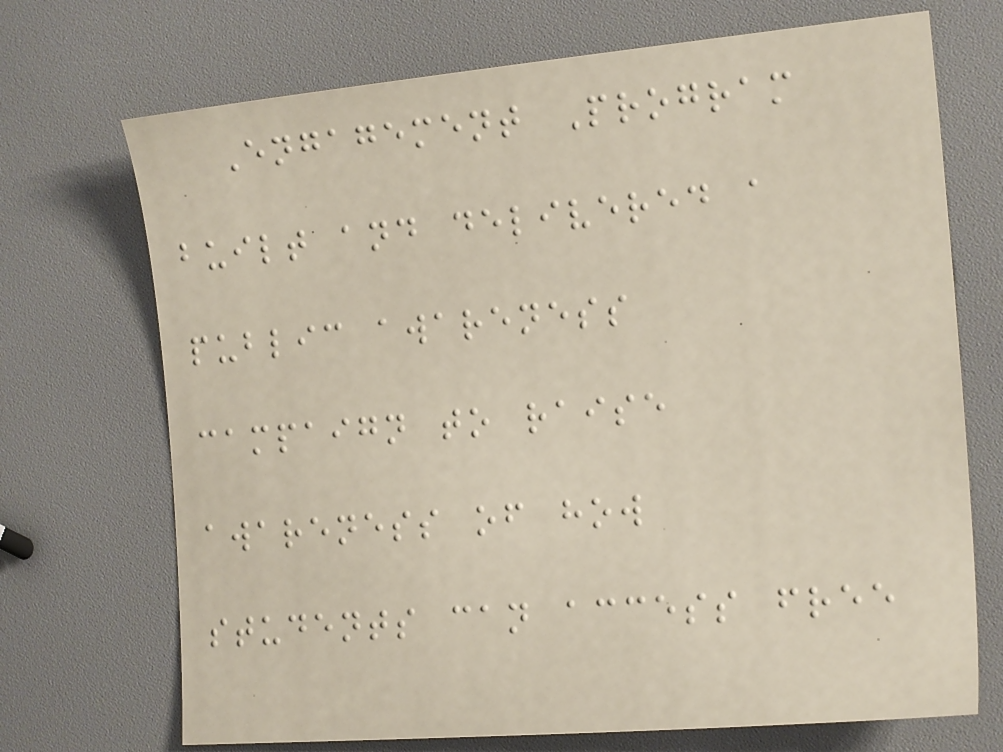Engagement Program
built and delivered a
public awareness
campaign to raise
awareness of how
students can access free
